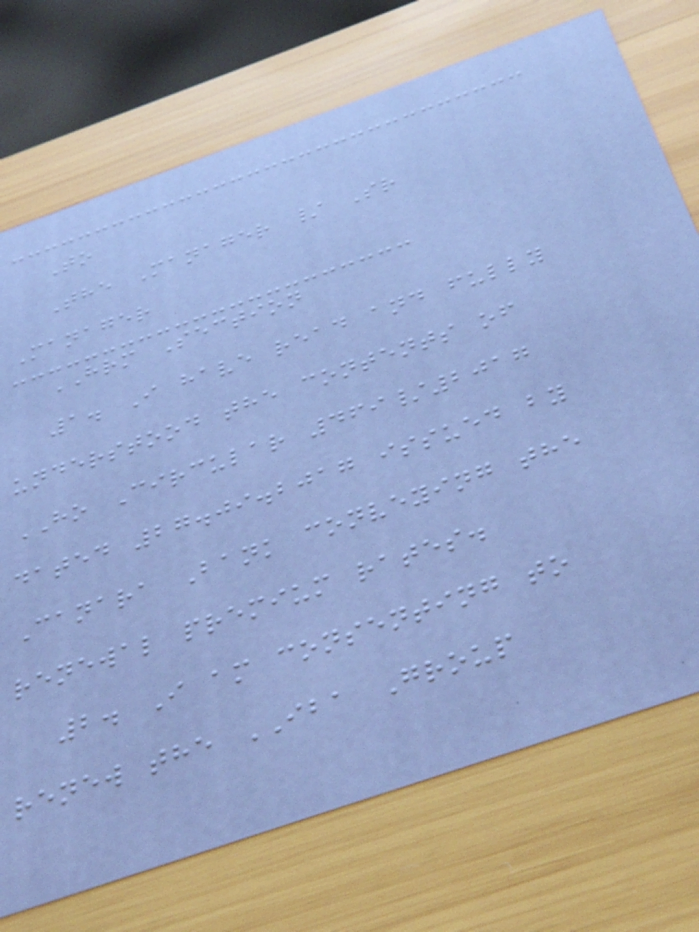To
The Manager / Sr
Manager
HRM Section
1. I have read and fully
understood the contents of
HO Circular 469/2017
dated 27.09.2017 issued by
Canara Bank conveying the
renewal premium rates.
2. I am consenting to
renew the IBA Group
